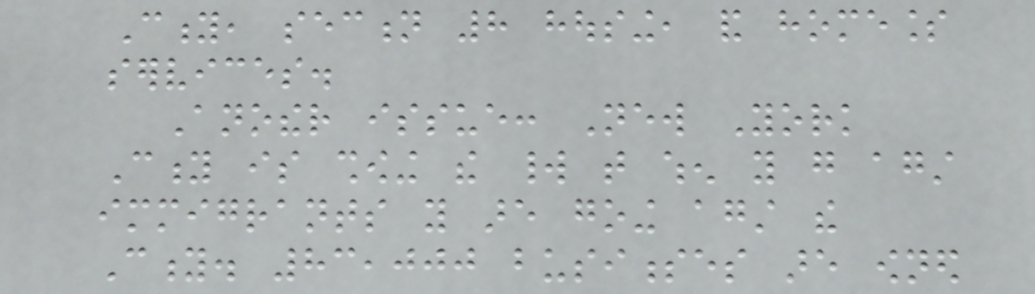City, section 8 housing, and homeless
services.
Another issue: New York
City is showing the world that when you go against
immigrants you are going against the
City. 83,000 businesses are owned
